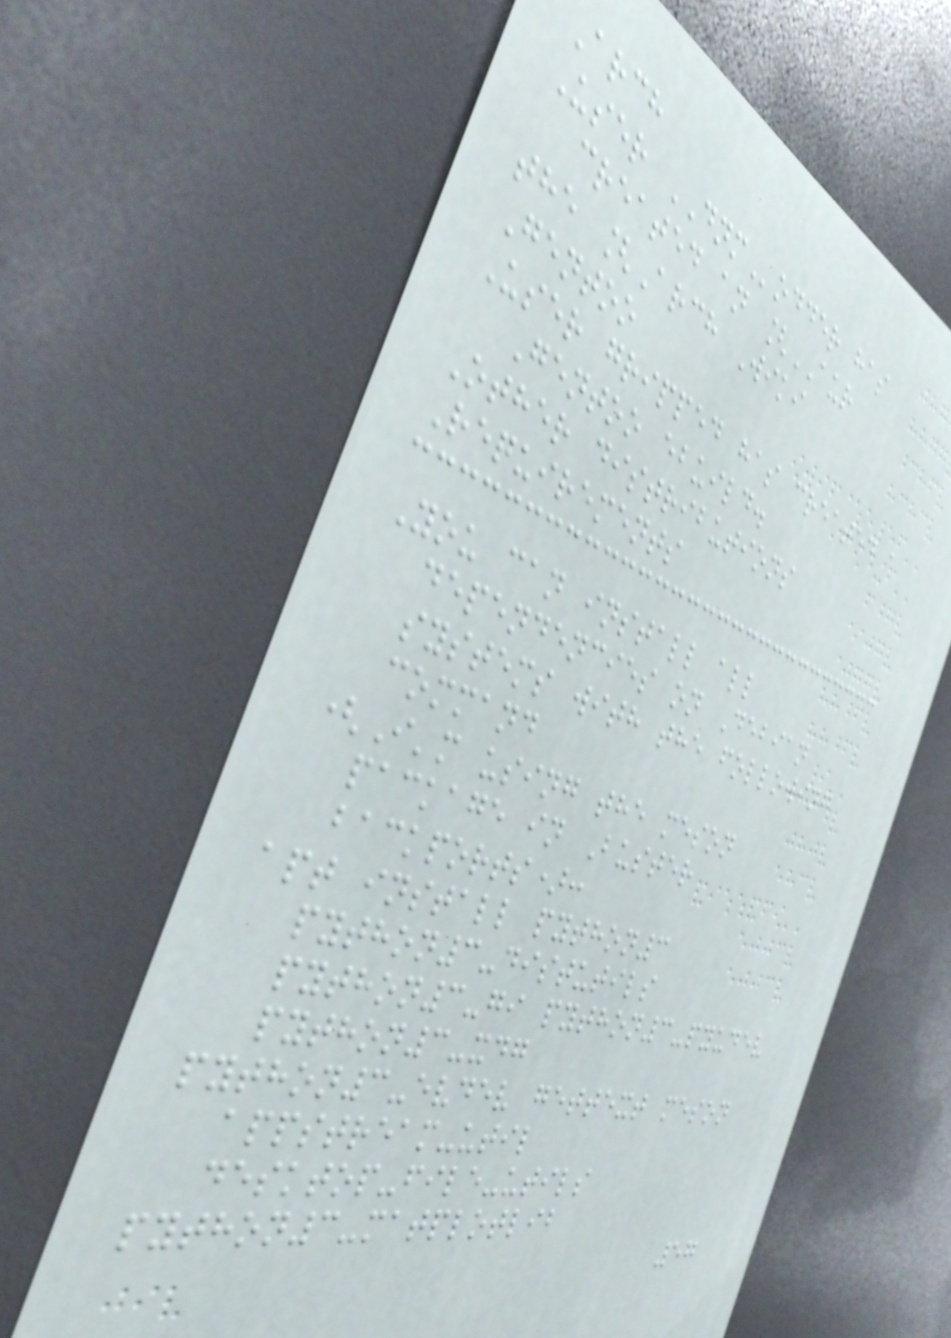Arch
User DNModder has
created an [AUR
the [Arch Wiki
Gentoo
User gripped has created a
Gentoo ebuild.
Other distributions
Requirements
You can install all
dependencies on Debian
systems with the following
command
(I'm using the meson
package in Buster
backports):
apt install python3
python3-distutils
python3-gi python3-pyudev
python3-xdg
python3-evdev gettext meson
appstream-util
desktop-file-utils
python3-matplotlib
57
